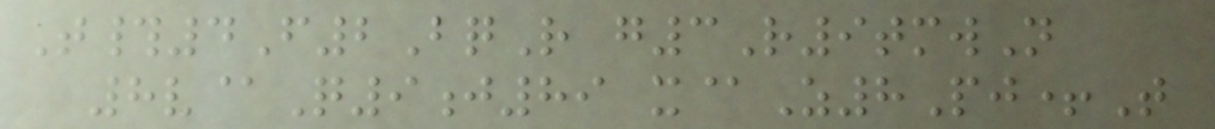T#4F2BqR g3R9tmwN
8v@Q9j89 x@Z8Pj+T
